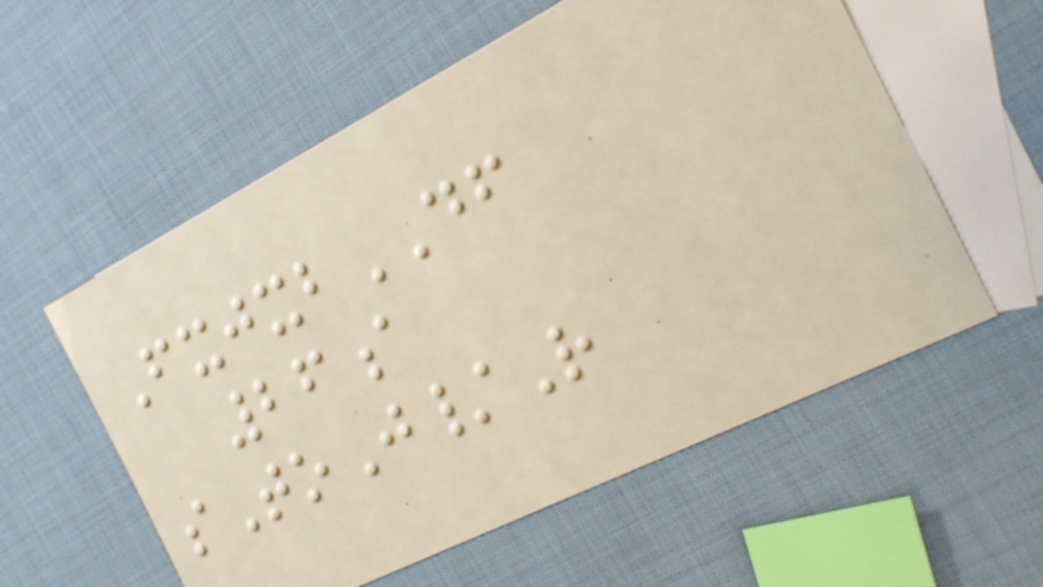FxjxbDF
26a
sToJ/R
